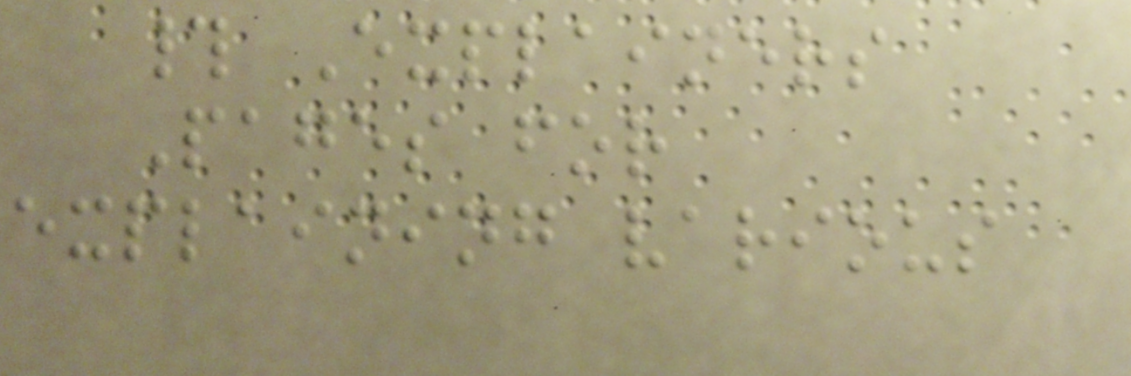# Explainers
Pages for
explaining various
